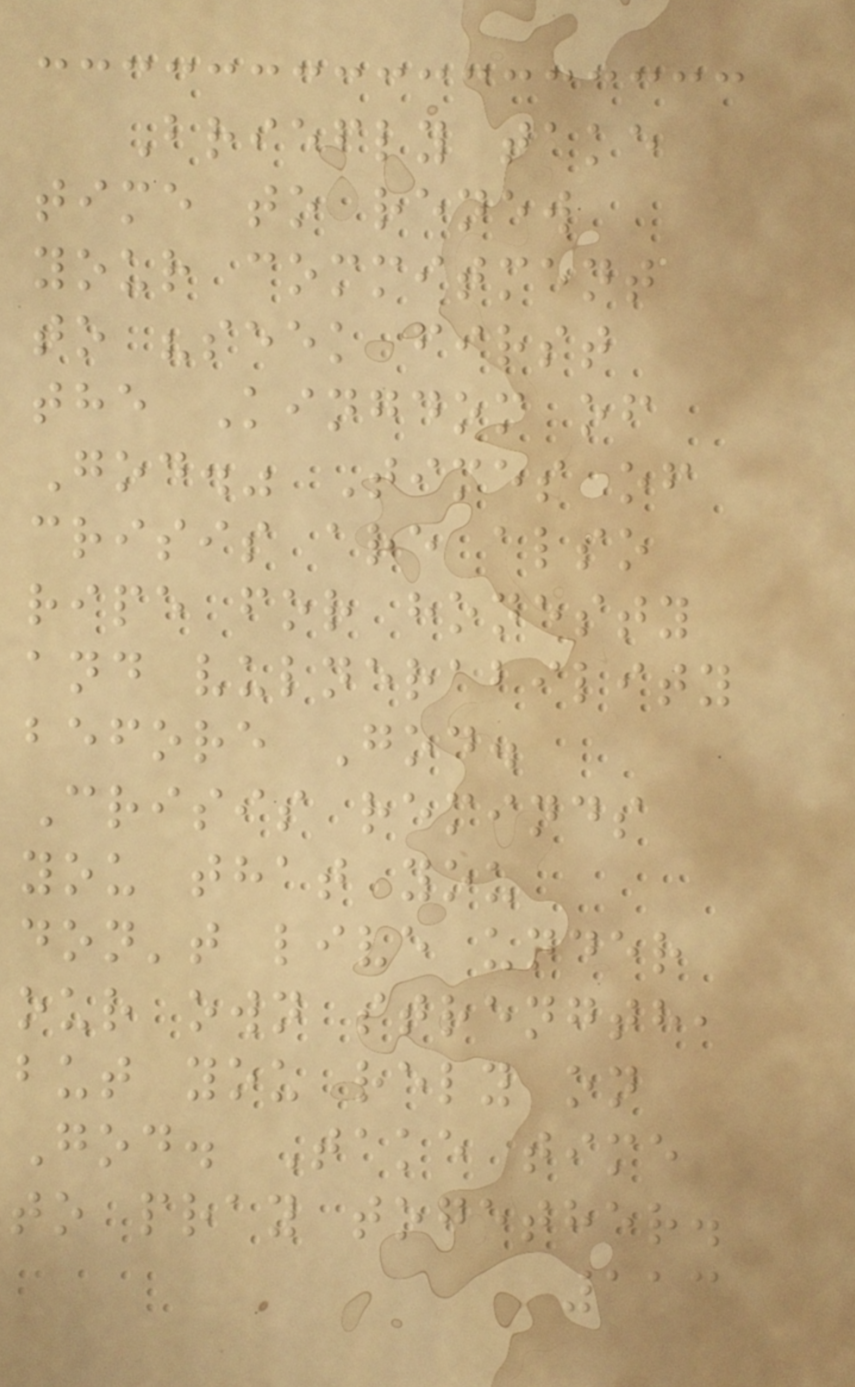Briefly take
time to renew
your commitment
to "seek first
the Kingdom of
God." Times of
crisis are also
ripe for honesty
and vulnerability
before God.
Crisis reminds
you that you
don't live under
our own strength,
but you rely on
God. Take time
to pray together.
113
